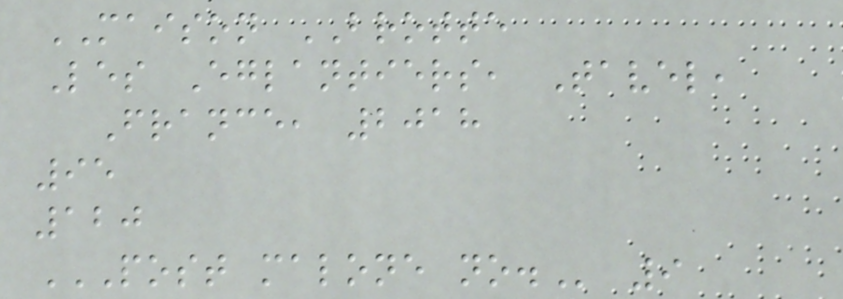MAISON BROTTE
Les Eglantiers, Tavel,
France, 2018
95
120
POST MALONE NO. 9
